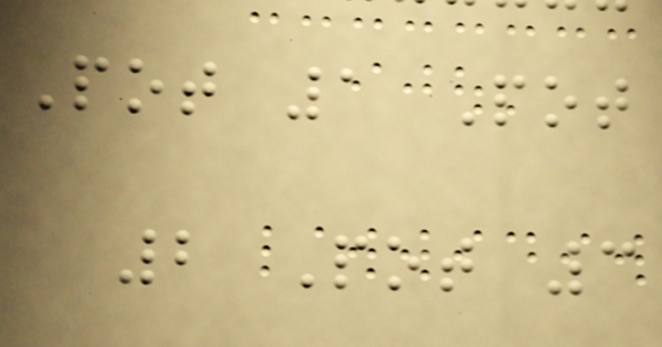Pot 1 Pot
2 Pot 3
